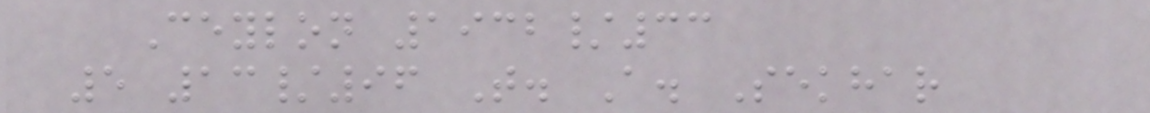Ceylon 1932/33
5 13/96 T. A. Sekhar
